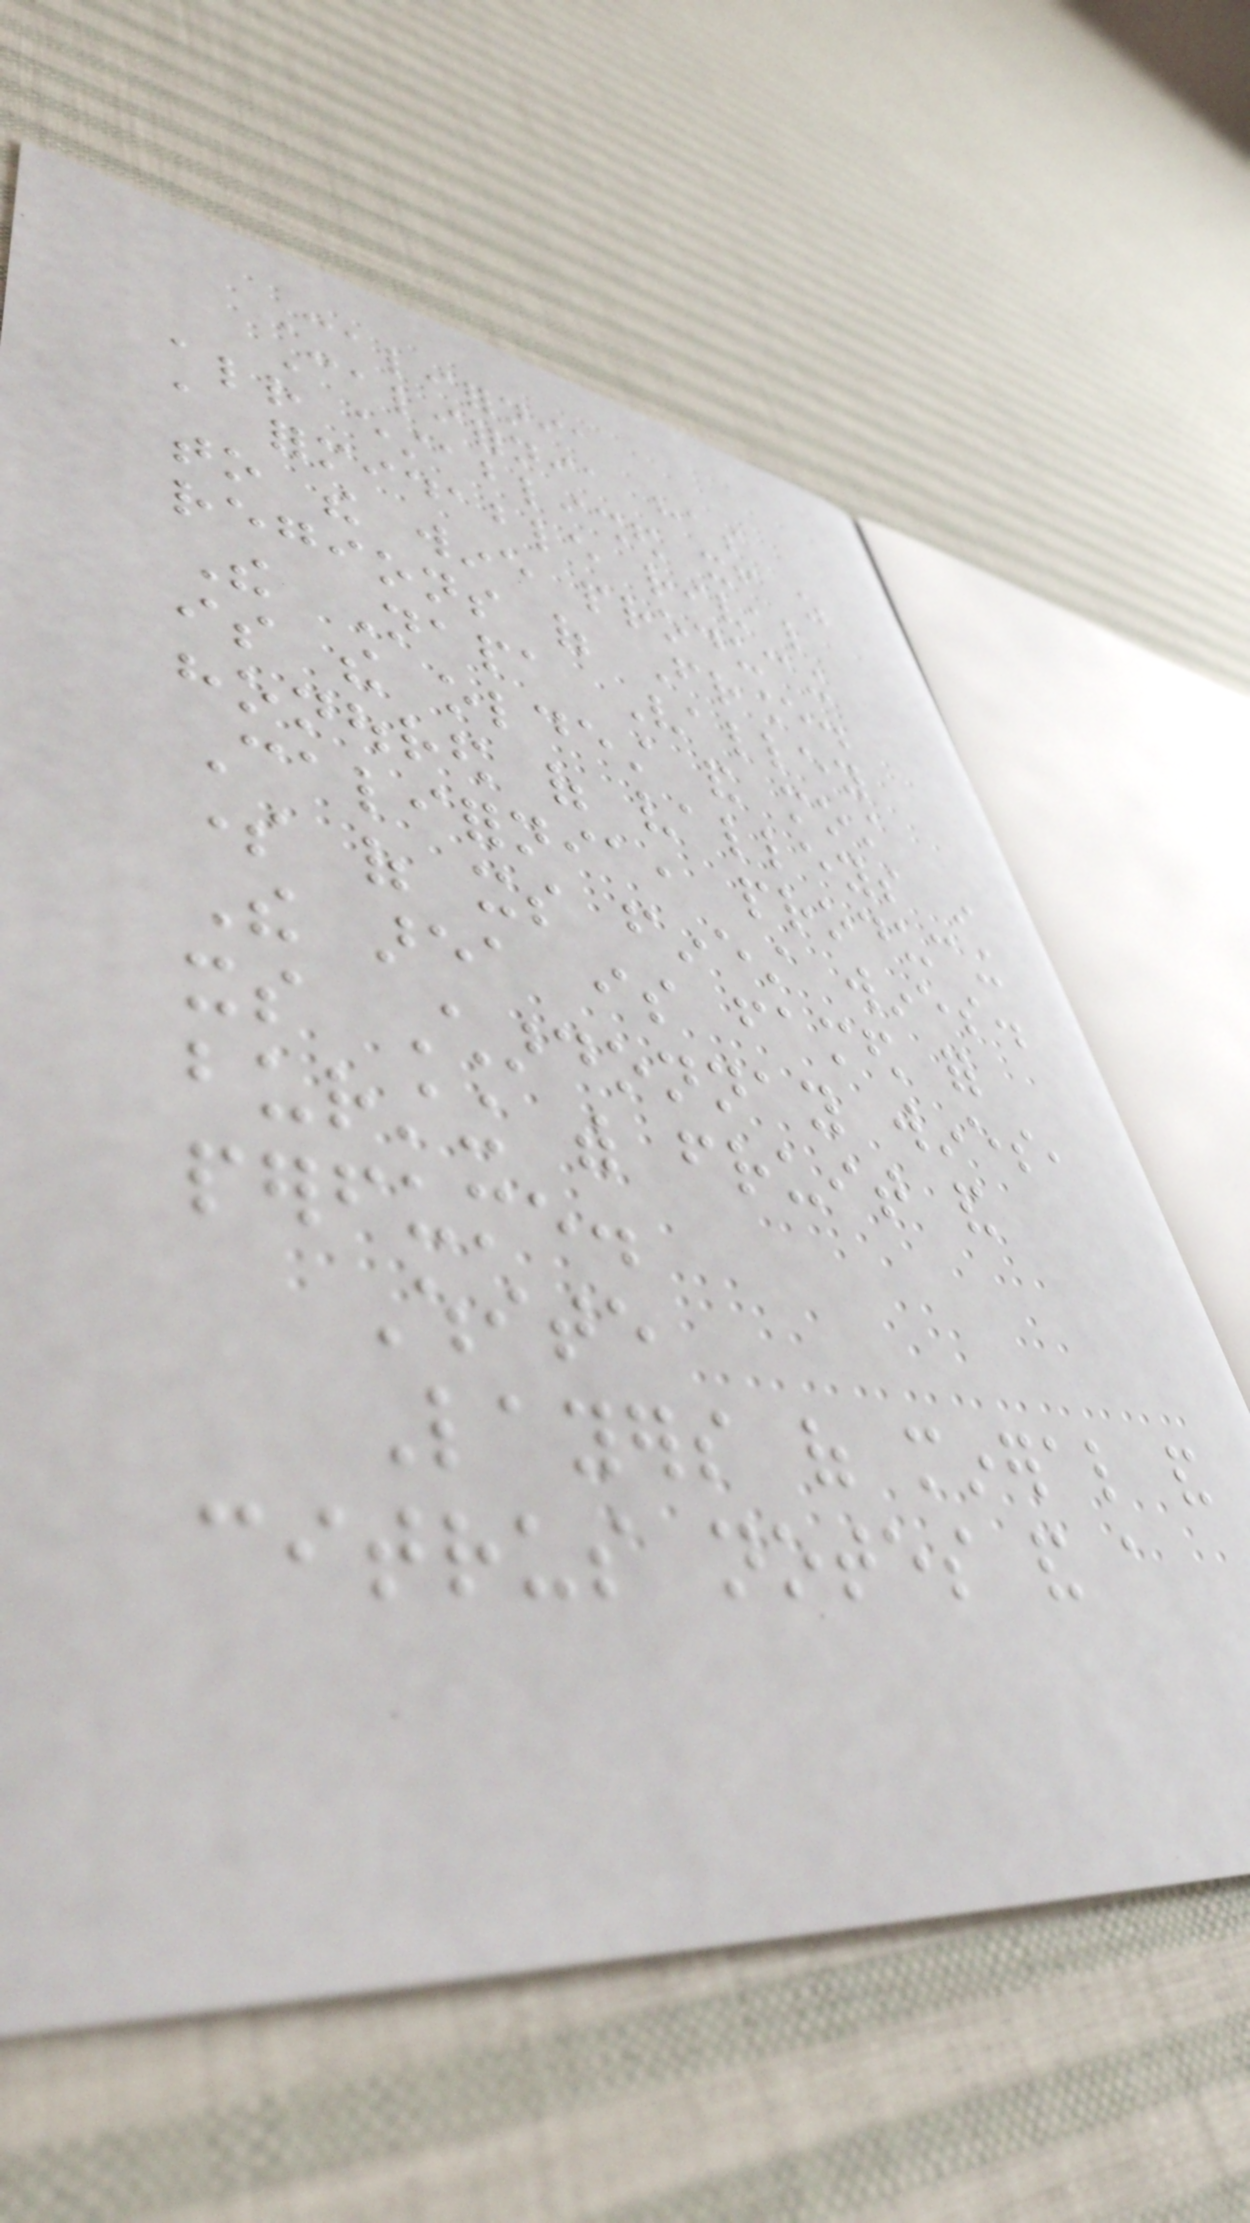California
California has
already established itself as
a formidable rival
to the wine producing
regions of France.
The Napa Valley
is the oldest and most
honoured of valleys in
California, producing
some of its finest wines.
The area is famed for
its Chardonnay wines,
bursting with fruit and
perfume.
White
Layers of mineral and
citrus notes and a
